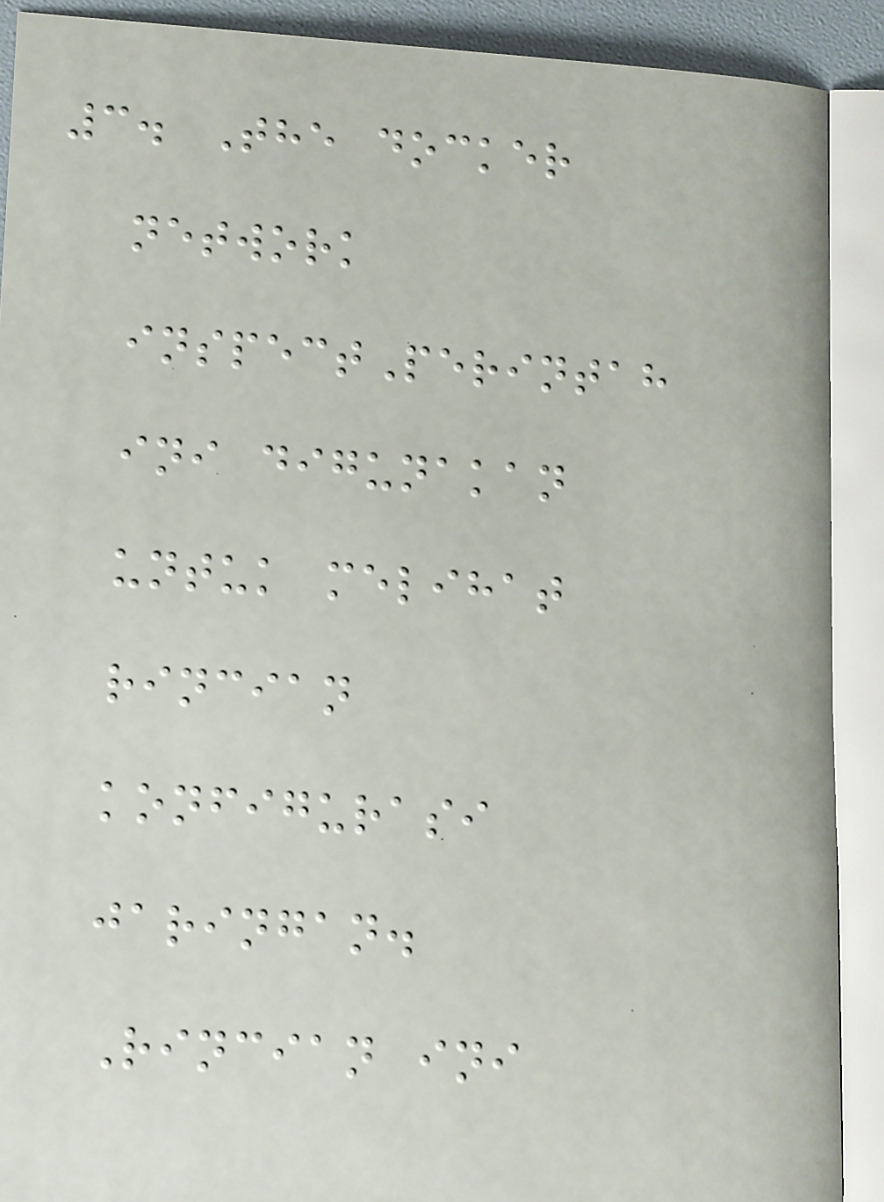3. The docker
network
inspectPerintah
ini digunakan
untuk melihat
rincian
konfigurasi
jaringan.
Rincian ini
